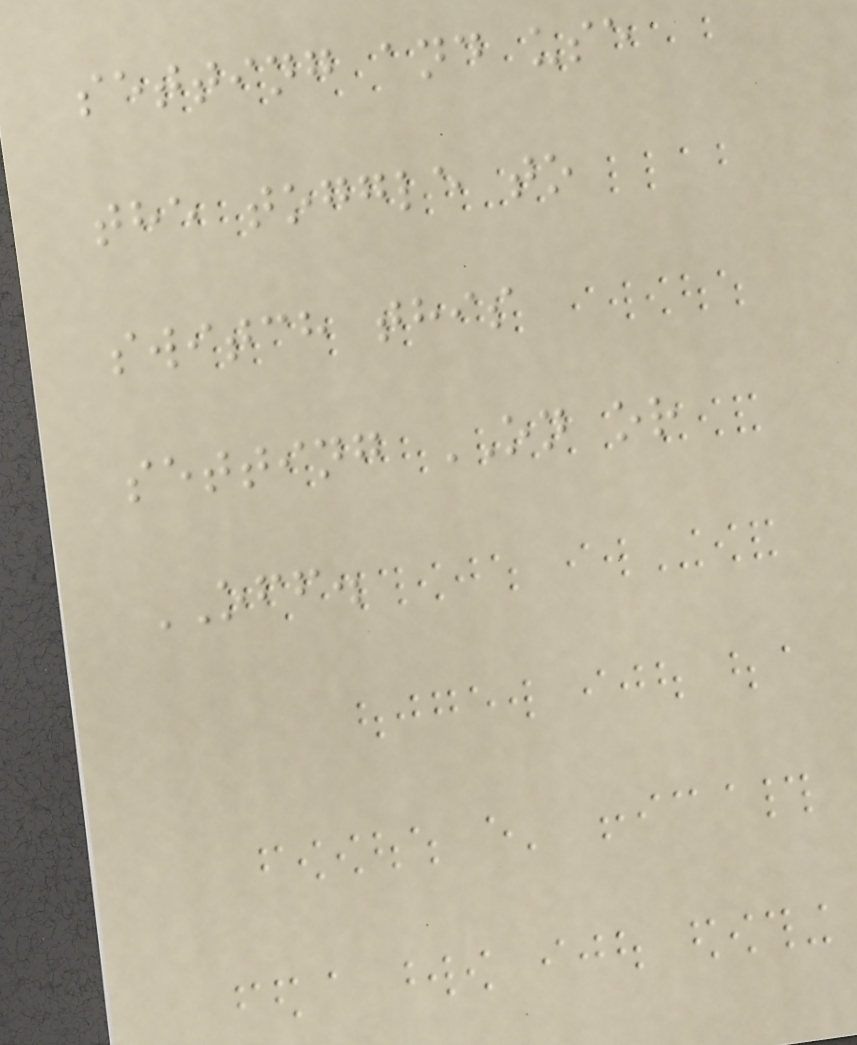setting and use
the toggle to
switch this
setting ON or
OFF.
